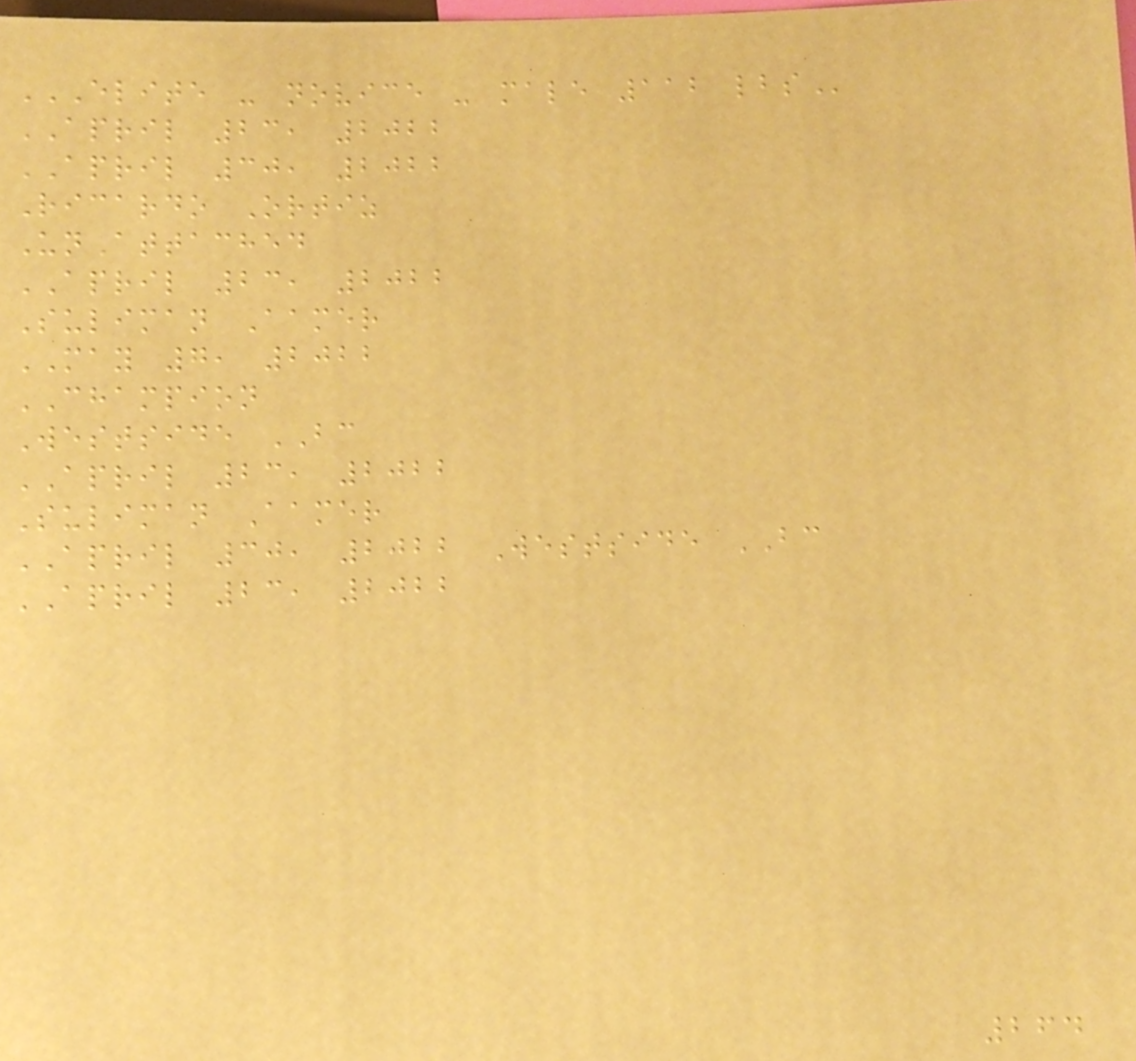ELITE - NOVICE - MALE 112 LBS
APRIL 23, 2022
APRIL 30, 2022
Ricardo Ortiz
UnAttached
APRIL 23, 2022
Suliman Aamer
MAY 7, 2022
CHAMPION
Westside BC
APRIL 23, 2022
Suliman Aamer
APRIL 30, 2022 Westside BC
APRIL 23, 2022
264
